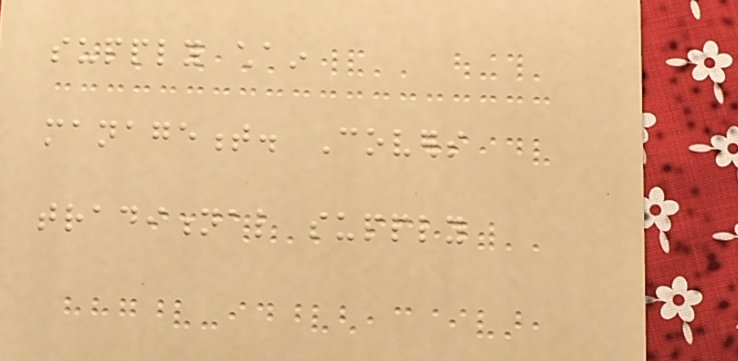supply chain
management. Covers
traditional supply
